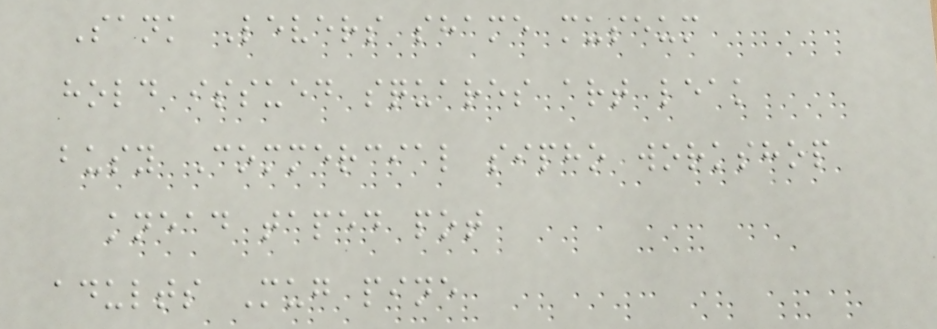Sank Levers shame museum
hold issued squares art leak
busy Commercial sipho workshop
knead taped pot
adults Mug pine
